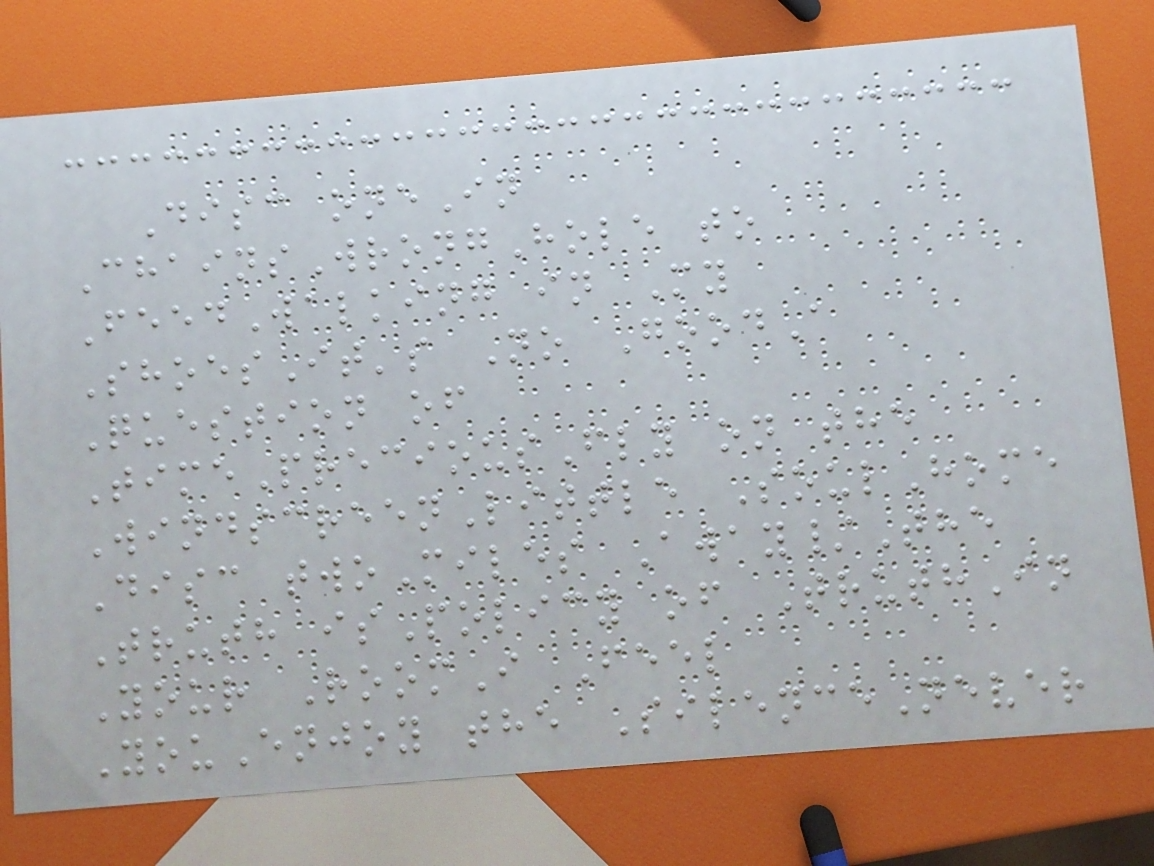Disc oneIn
ChainsWrongHole to
FeedWalking in My
ShoesIt's No GoodA
Question of
TimePreciousFly on the
WindscreenLittle SoulHome
Disc twoMiles Away/The
Truth isPolicy of TruthIn
Your RoomI Feel
YouEnjoy the SilenceNever
